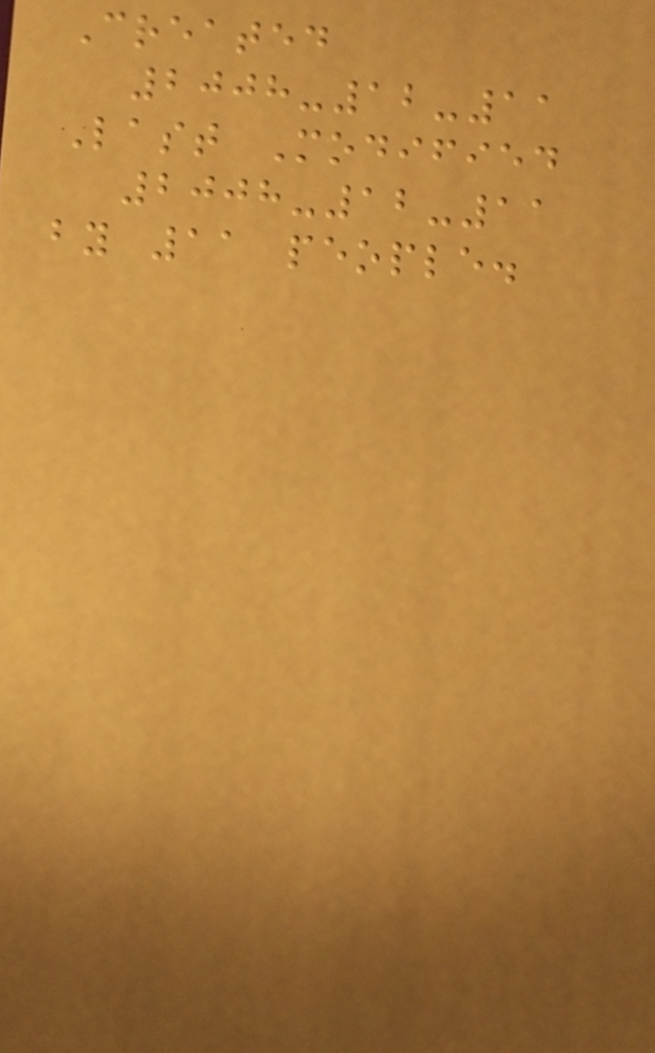Created
2008-12-11
Last Modified
2008-12-11
by 11 people.
